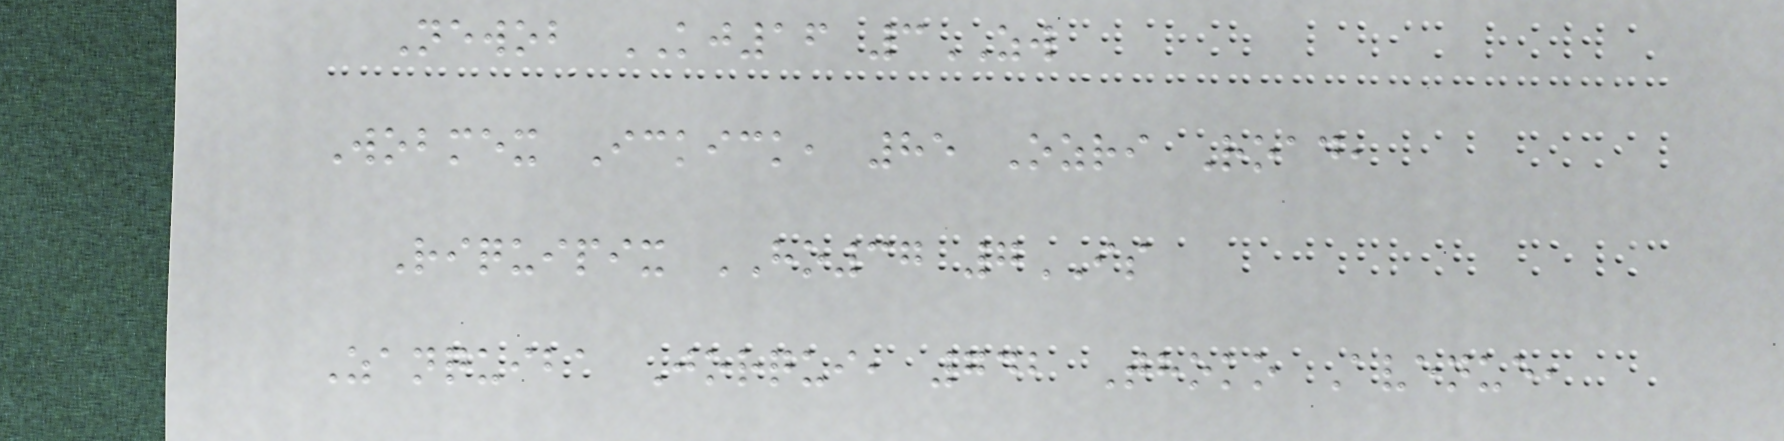Newob KJ16 3ZW
Wobmex Ickick, 85 Ozri Road,
Riquipix HO37 7IS
Zanquiba Jorqui, 742 Thoko Avenue,
